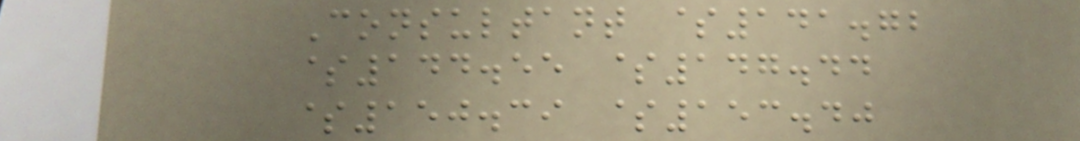Consultant $141.72
$144.55 $147.44
$150.39 $153.40
